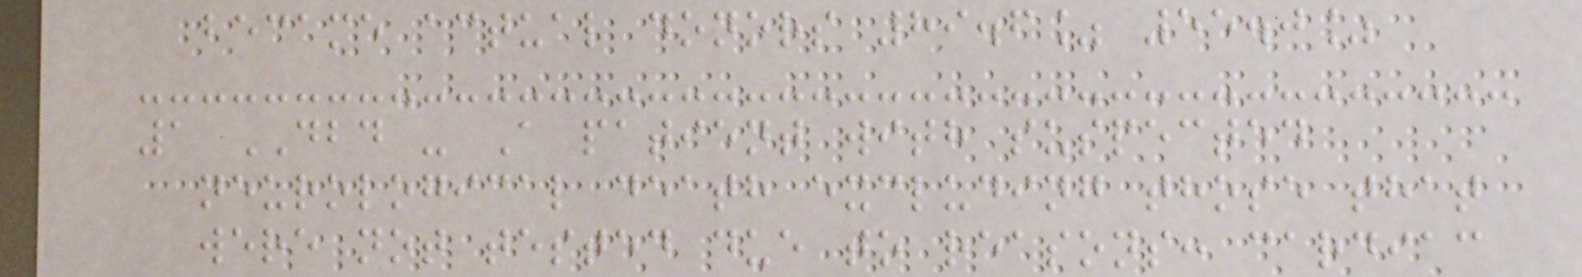became actual donors 89.6% 55.0%
1 DBD - A patient with suspected
neurological death excluding those that
were not tested due to reasons: cardiac
